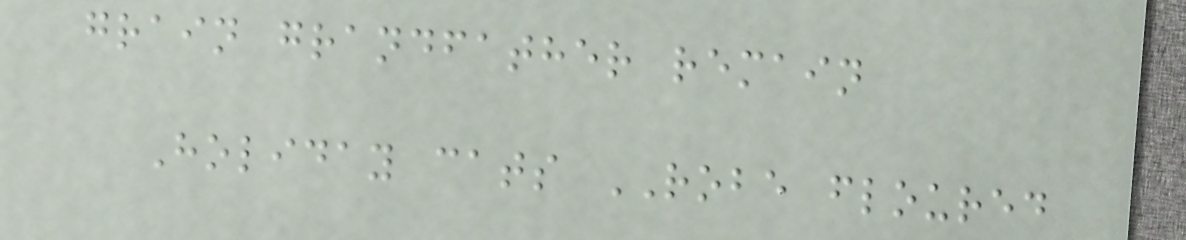grain grandfather remain
Holiday cats ROBE floured
